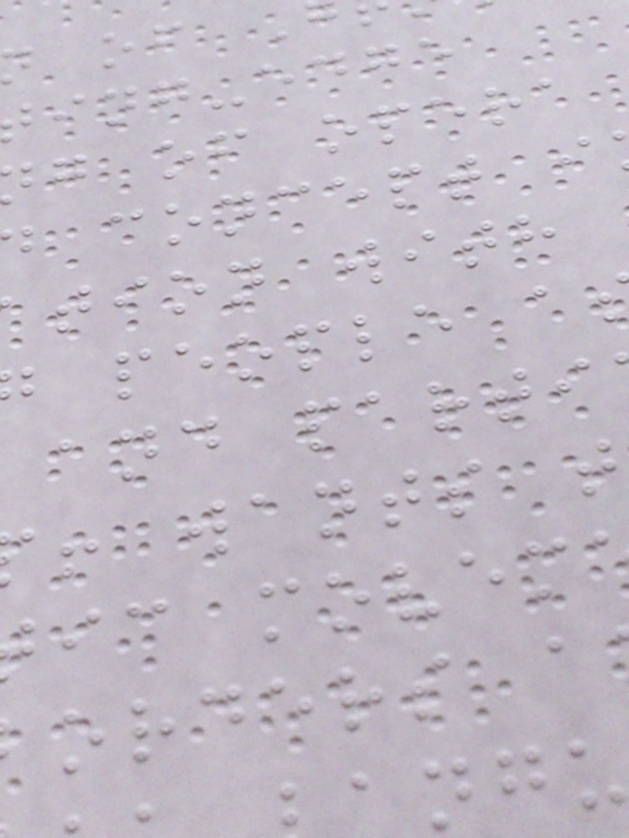ing-edge
g of opera
concept i
tion with
people a
and parti
! wants t
ic movem
orders a
